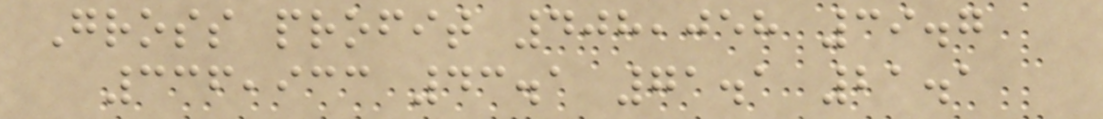Gross profit 408,058 39.7
336,933 43.1 71.1 21.1
